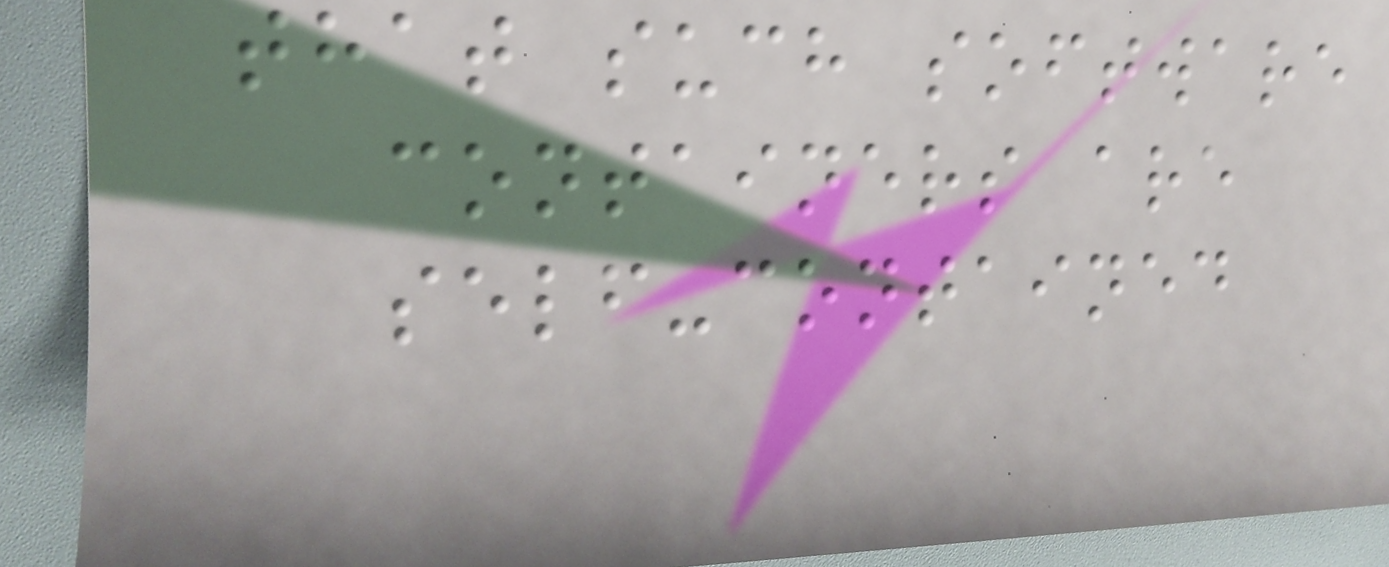that such software
containers are
self-contained
